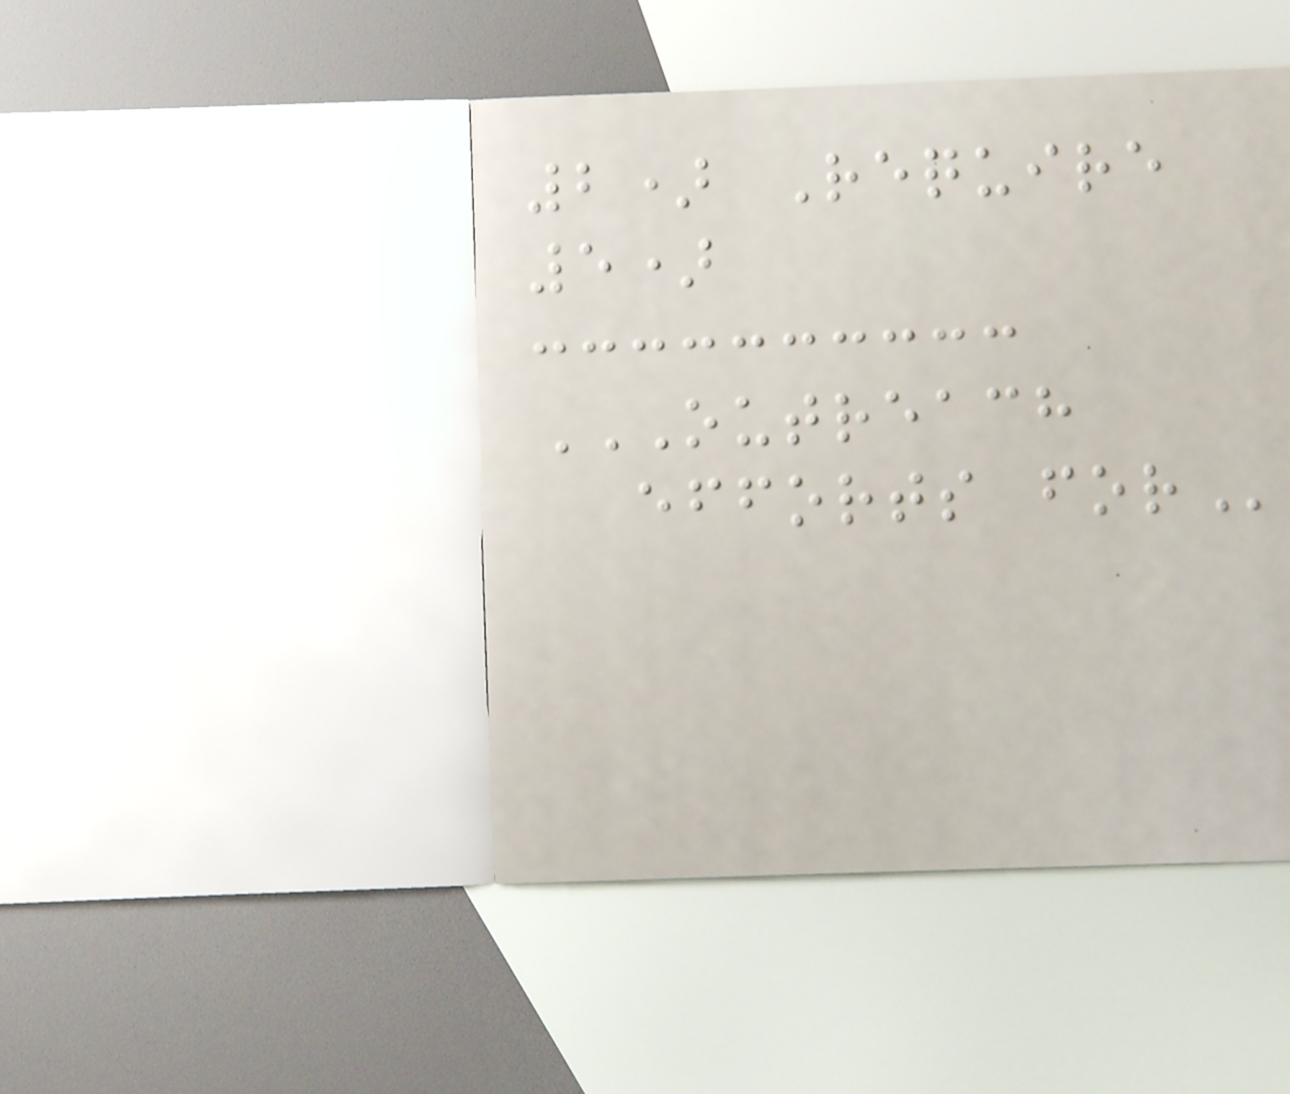2) Require
5)
OUTREACH
EFFORTS FOR
